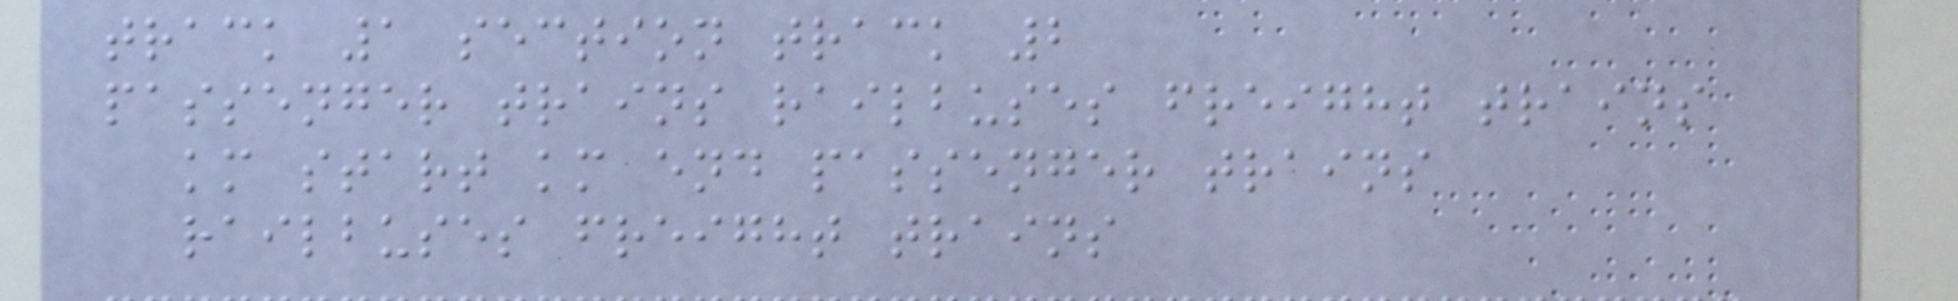track 1 section track 2
passenger trains railbuses freight trains
km start km end passenger trains
railbuses freight trains
